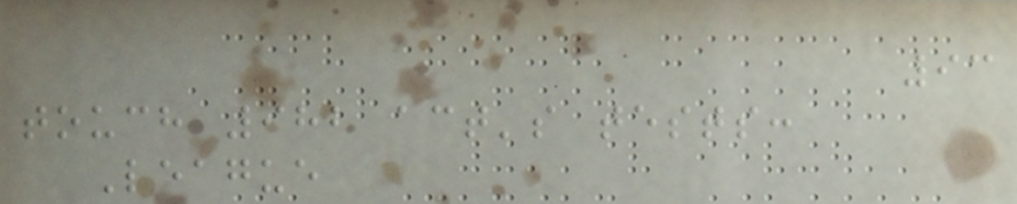93
touch 982 act's tests:
League
